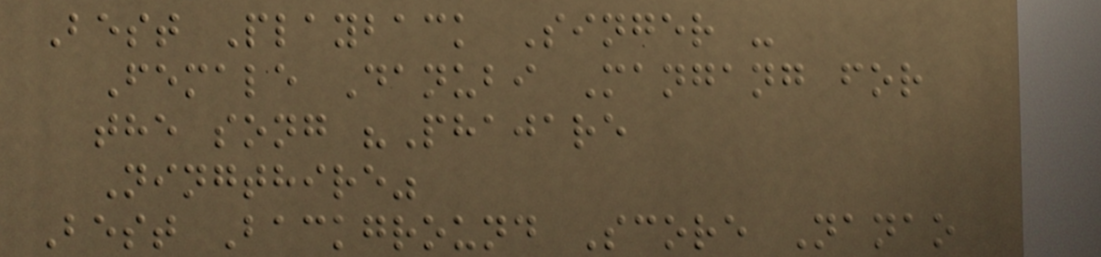Best Playback Singer -
Female Danubi Mangang for
the song "Phajare
Ningthire"
Best Background Score Nanao
